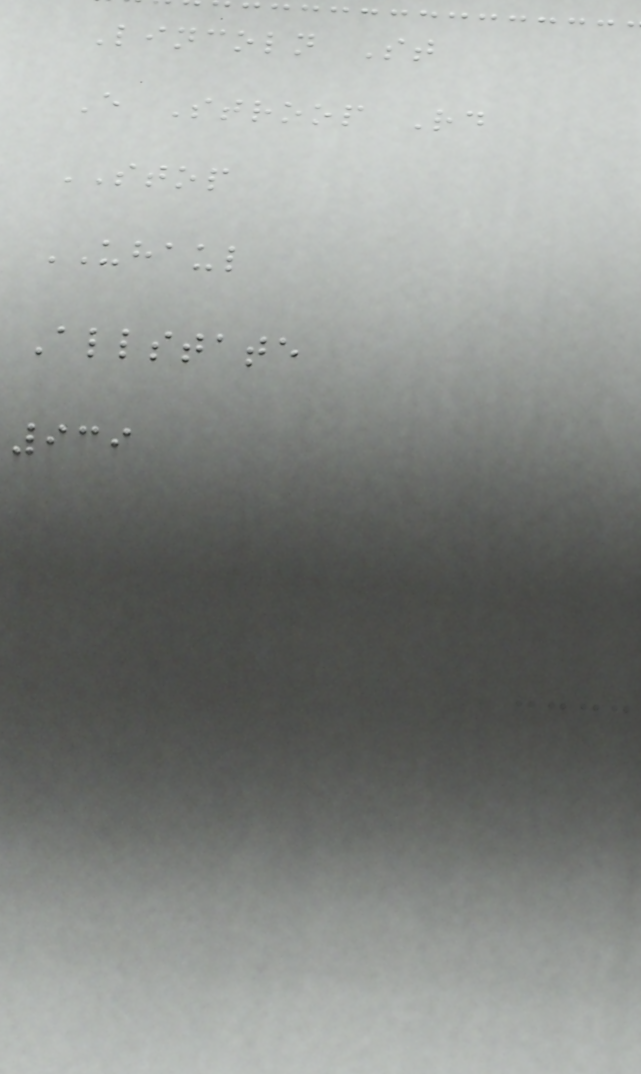Lincoln St
E Stroop Rd
STOP
UHAUL
Allstate
939
